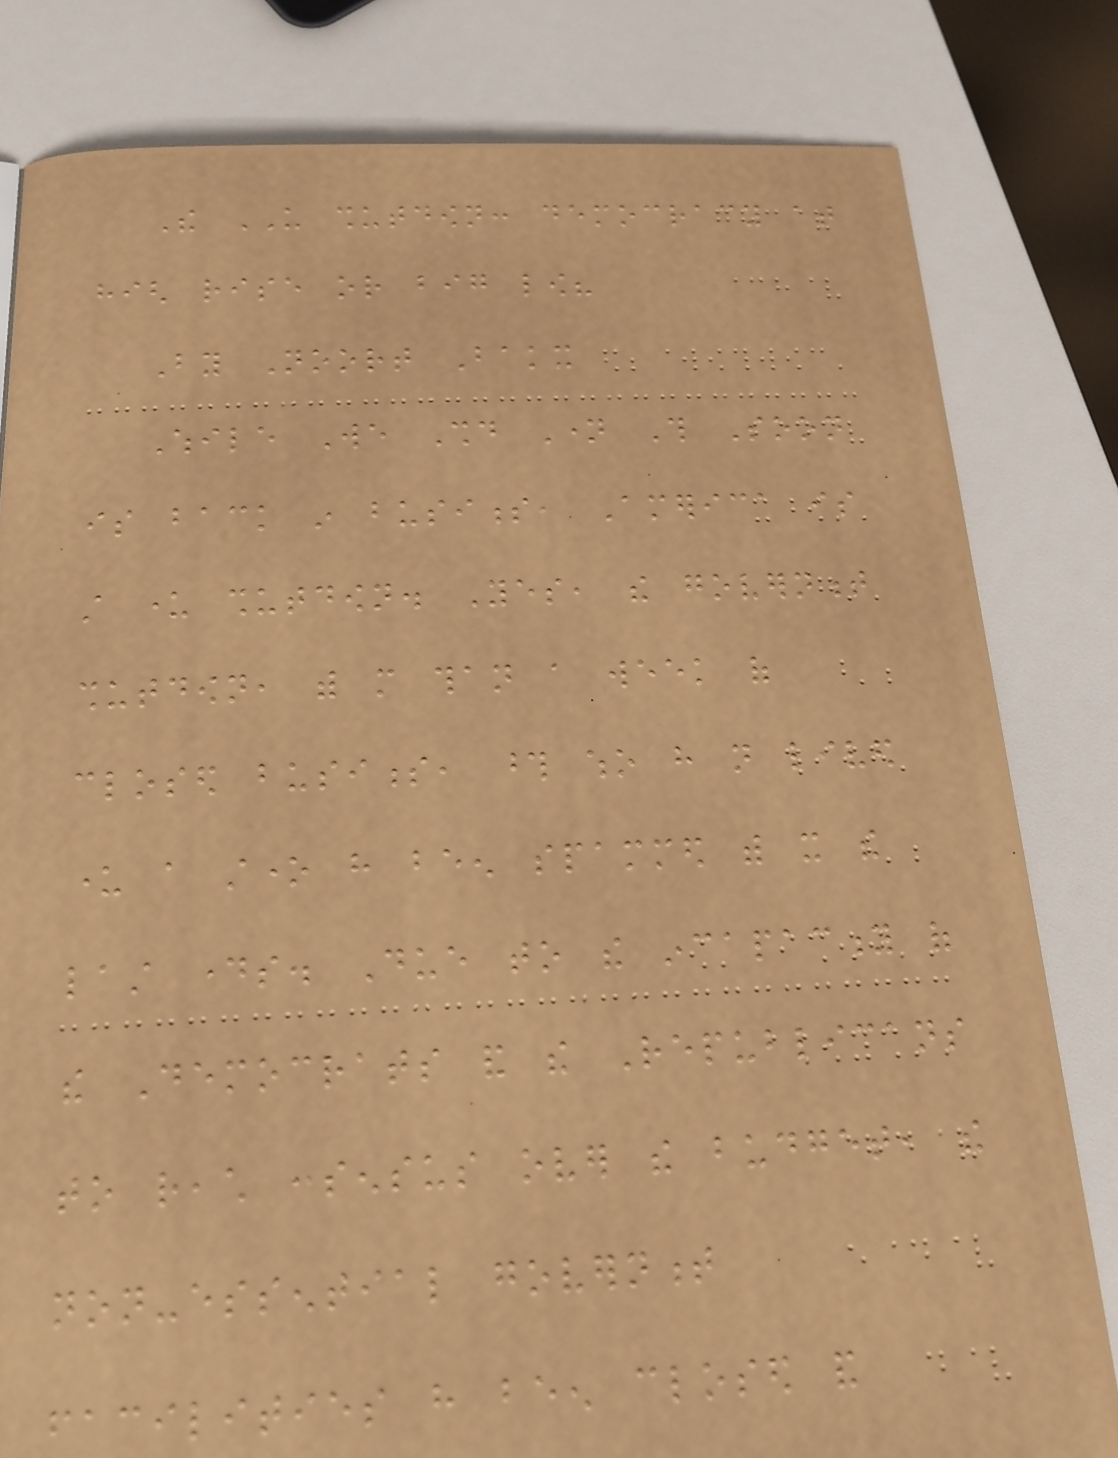The US shutdown: democracy at
high rise or big low?
By Noort Bakx
While We Should Name This Soon
is back in business, America is
still under shutdown. Yes, the government
shutdown, with more than a week of
closed business, those who have not lived
under a stone have been spammed with it the
last days. Due to the incapacity of
the Democrats and the Republicans
to reach consensus over the budget, the
non-essential government
facilities have been closed and
